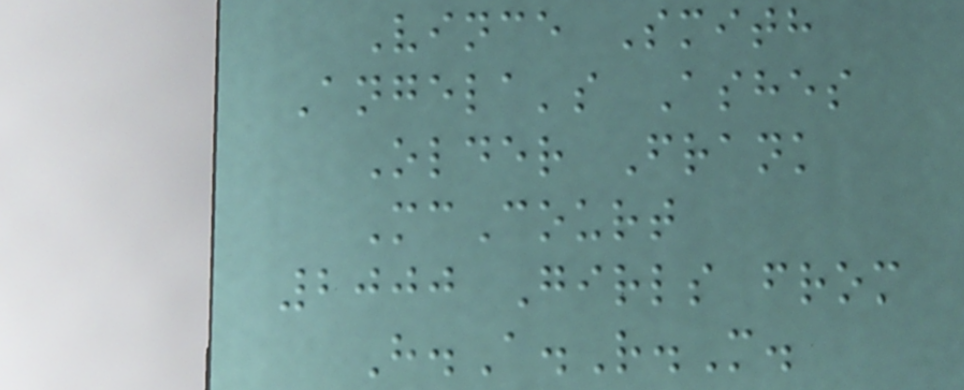Vince Smith
Angela's Ashes
Older Frank
McCourt
2000 Girls from
H.A.R.M.
